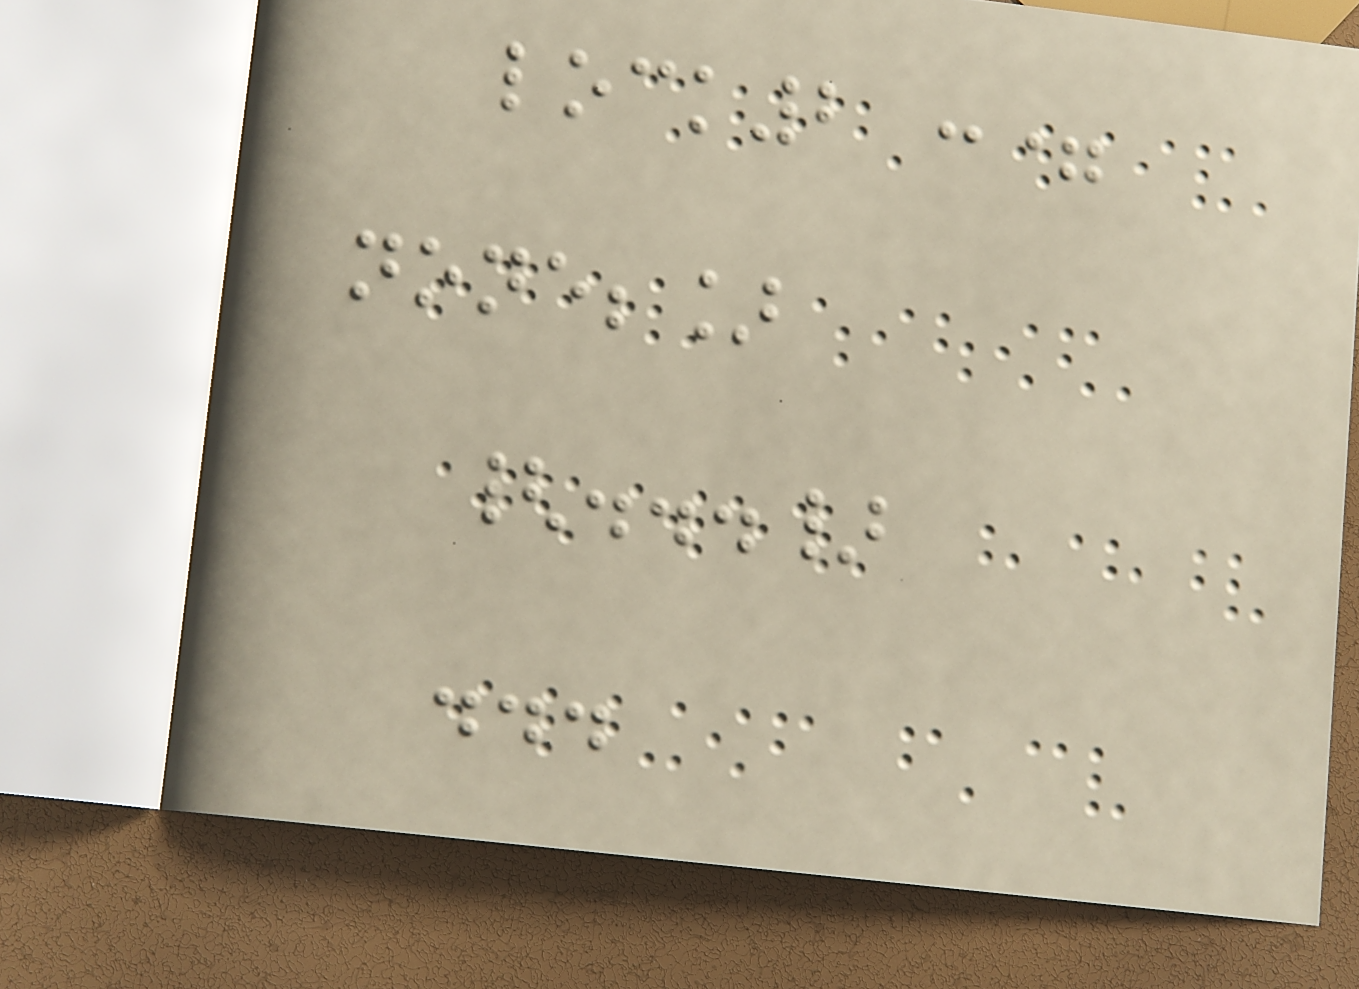lock2 :=
none;]
{...}
...
